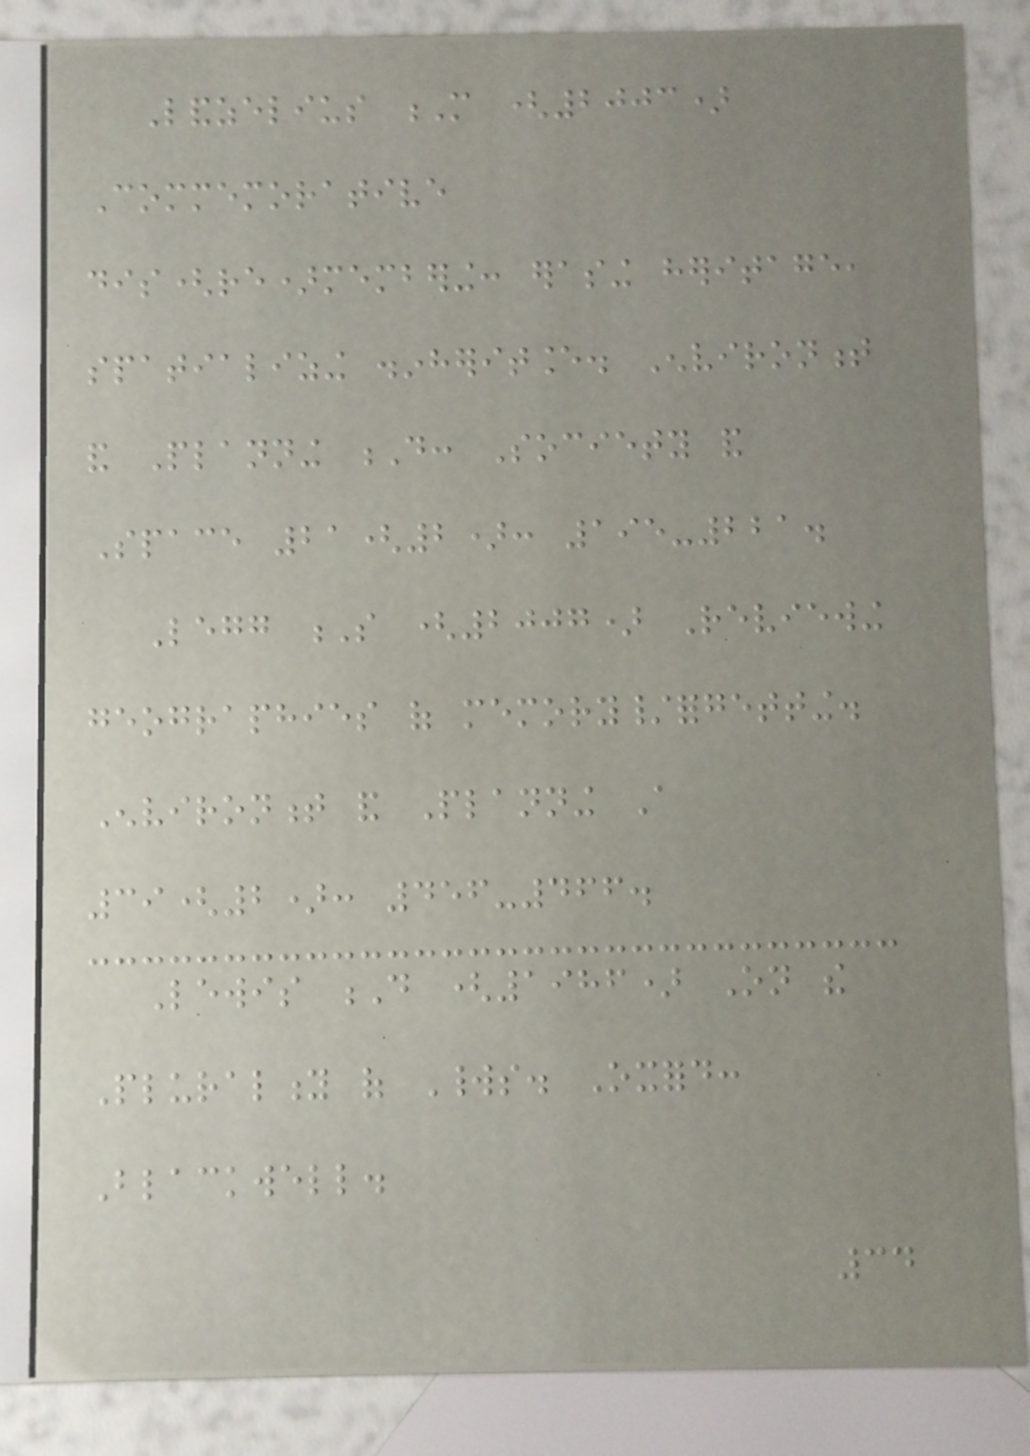Landzelius M (2003)
Commemorative
dis(re)membering: erasing heritage,
spatializing disinheritance. Environment
and Planning D: Society and
Space 21(2): 195-221.
Legg S (2007) Reviewing
geographies of memory/forgetting.
Environment and Planning A
39(2): 456-466.
Lewis D (1986) On the
Plurality of Worlds. Oxford:
Blackwell.
34
